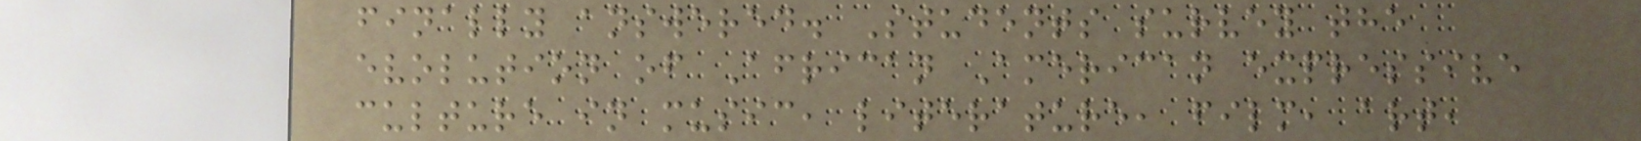finally answered. Students survey the
evolution of African American expressive
culture in music, literature, film, art,
